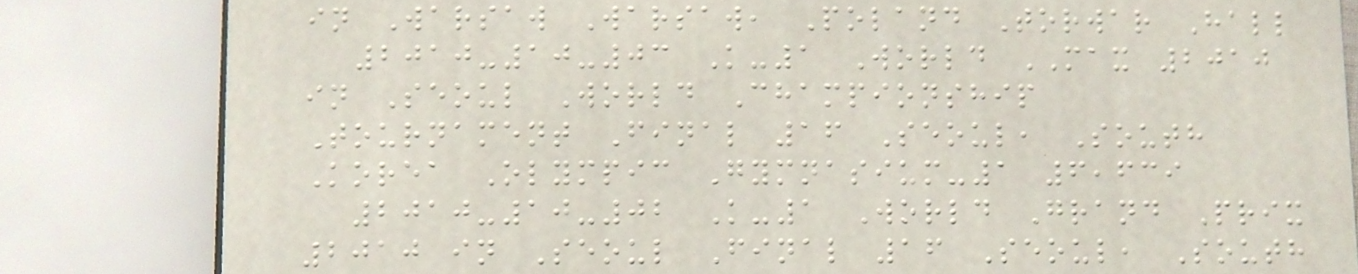in Warsaw Warsaw, Poland Torwar Hall
2010-10-03 K-1 World MAX 2010
in Seoul World Championship
Tournament Final 16 Seoul, South
Korea Olympic Gymnasium-1 6,639
2010-10-02 K-1 World Grand Prix
2010 in Seoul Final 16 Seoul, South
